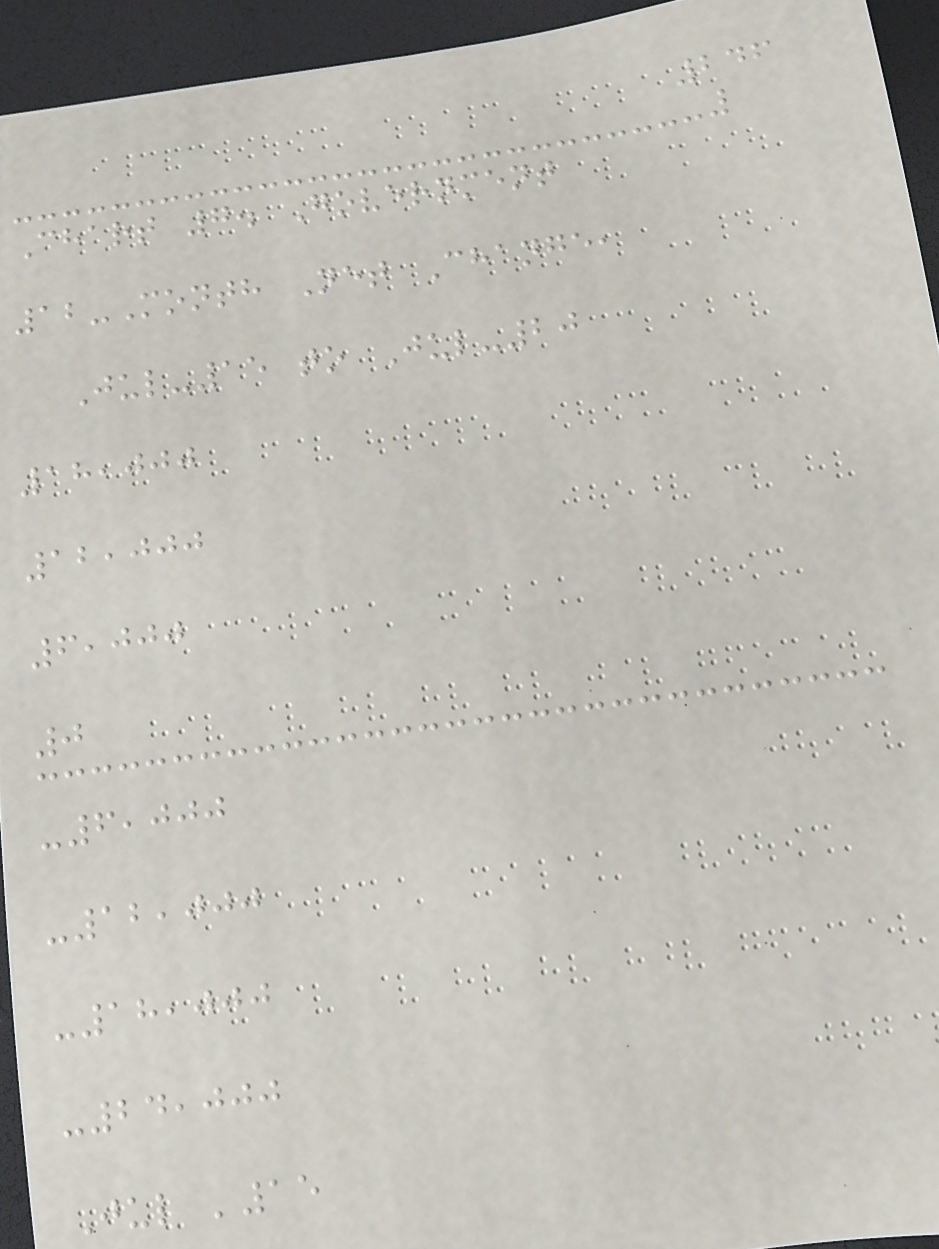246
Chart 7. Government
12-Month Net Change,
Jul-15 to Jul-20
18,000
12,000
6,000
0
-6,000
-12,000
-18,000
-24,000
Jul '15
